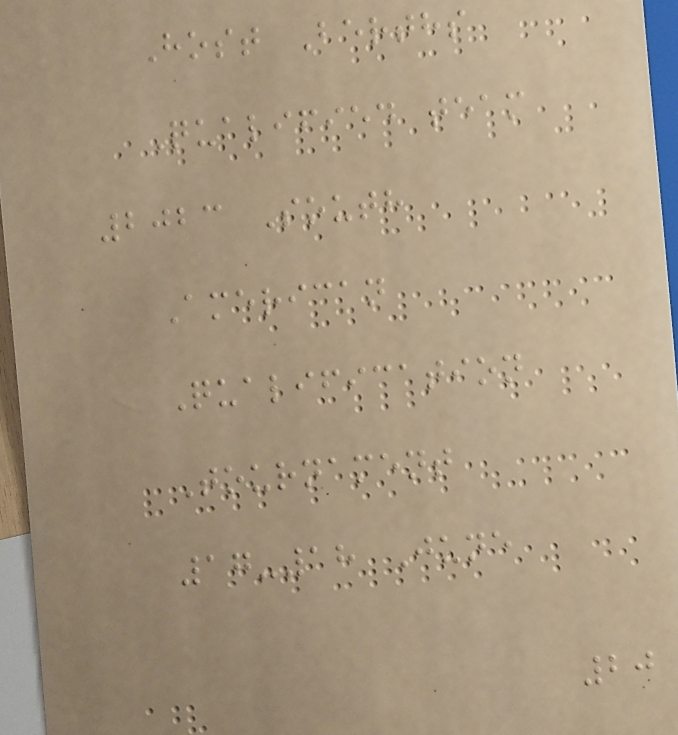Host Berths
Qualified team
2023 South
American
Qualification
Tournament
17-18 June
20
